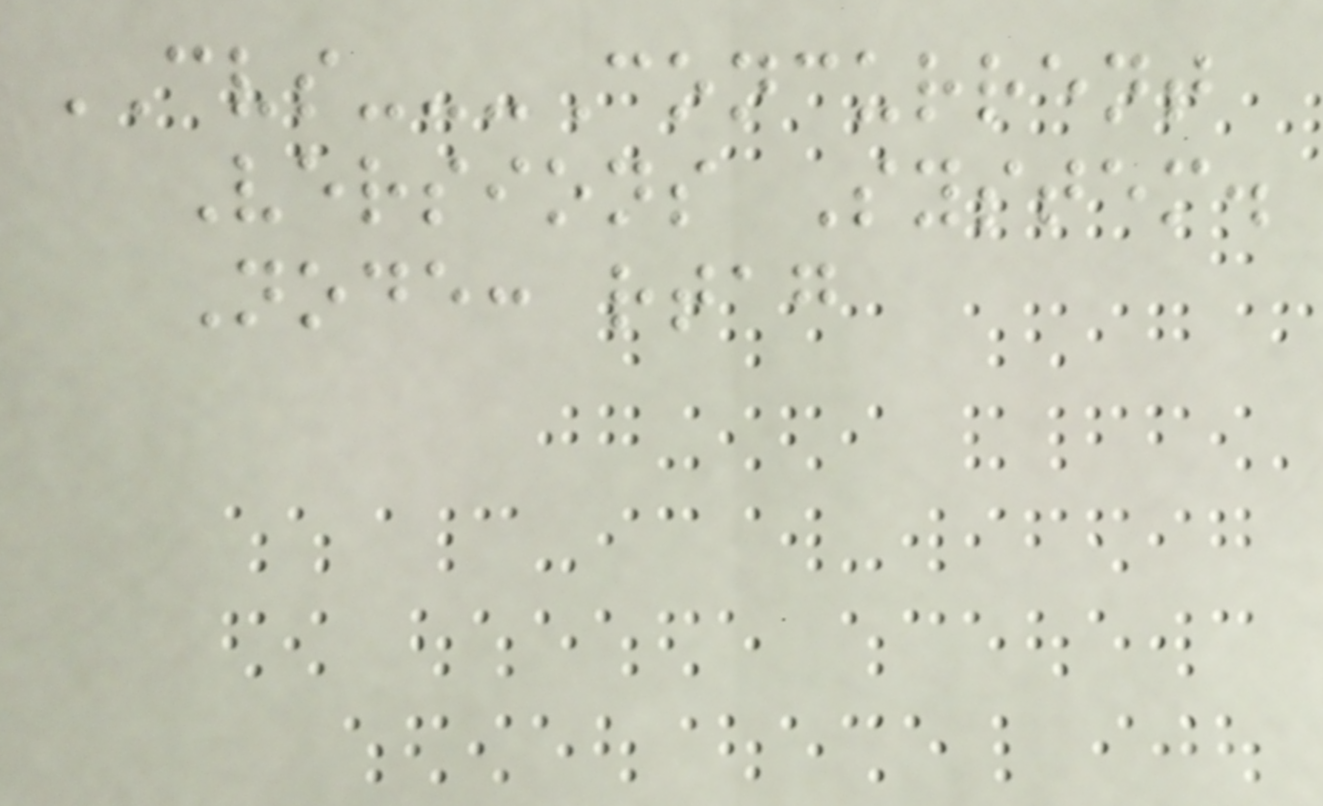CVS---Concurrent
Versions System.
Node: rtag
